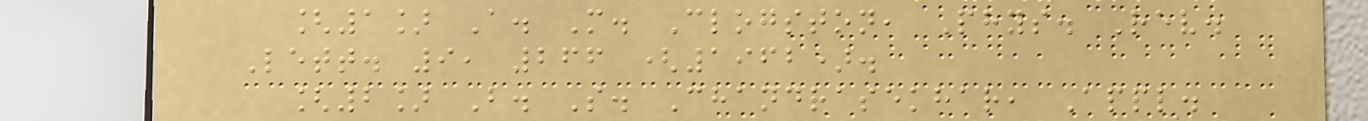[1] A. M. Clogston, Phys. Rev.
Lett. 9, 266 (1962).
[2] B. S. Chandrasekhar, Appl.
